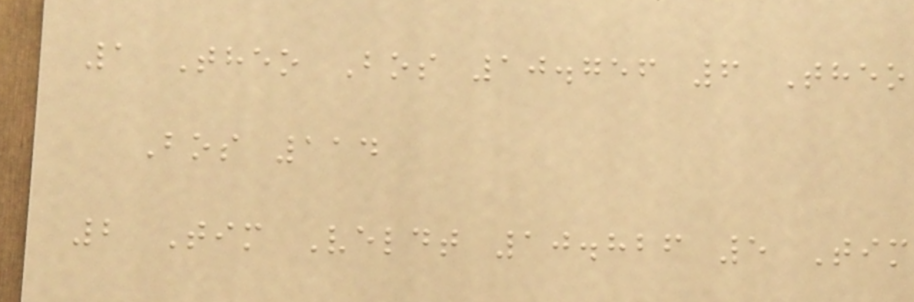1 Theo Bos 10.756 6 Theo
Bos 114
2 Tim Veldt 10.826 5 Tim
